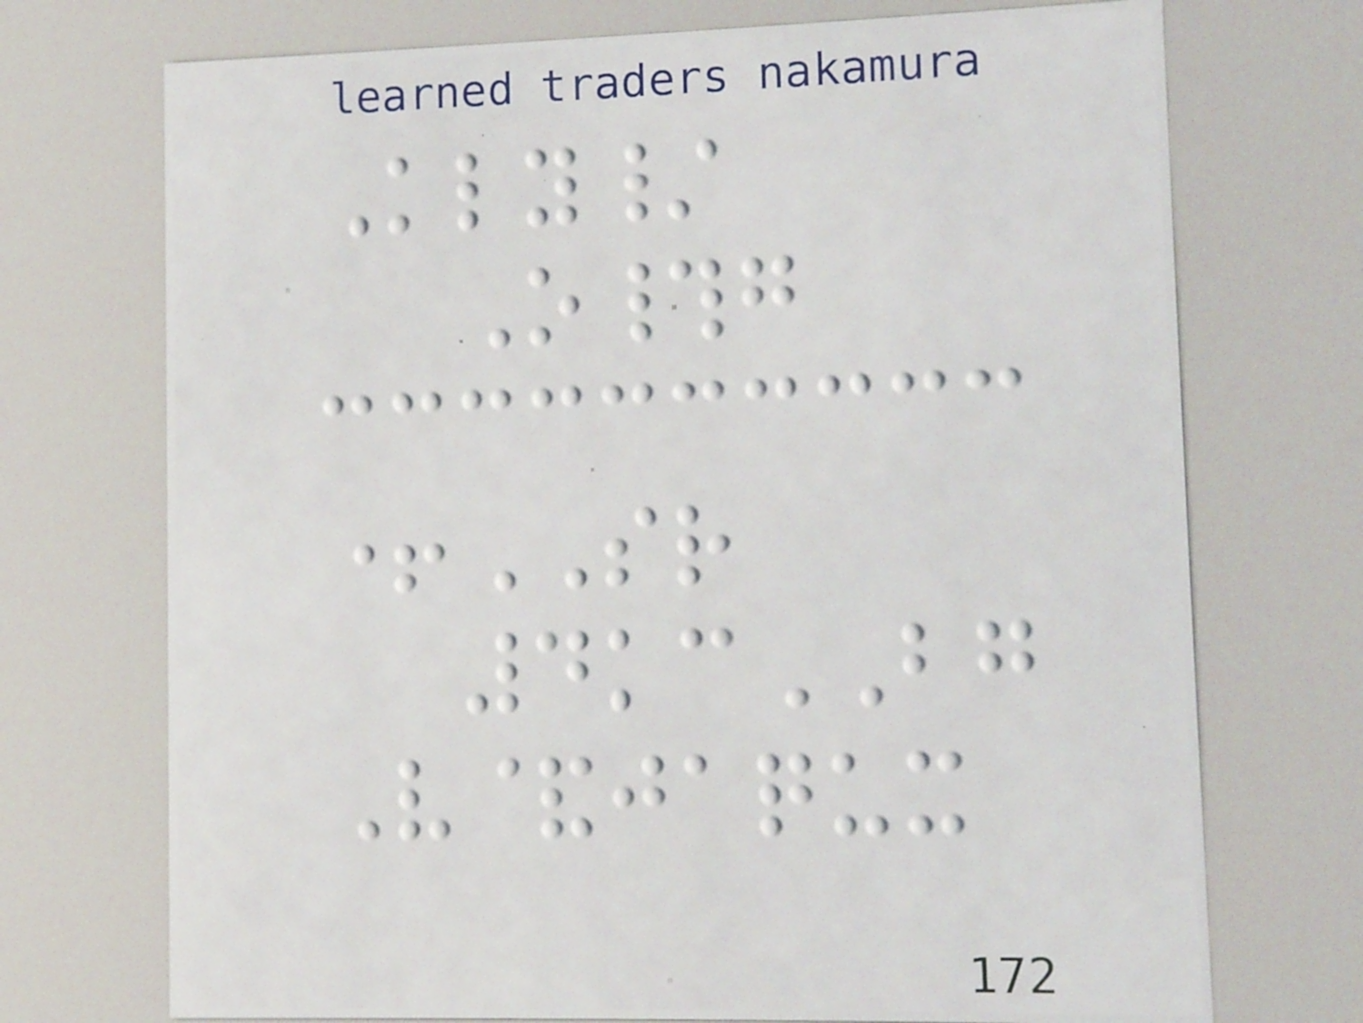Kly/
O#g
+SR
4kcBG
V&jaqux
